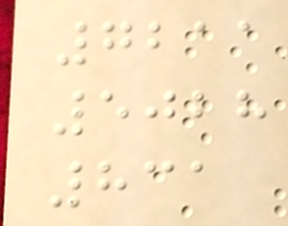7211
5028
831
